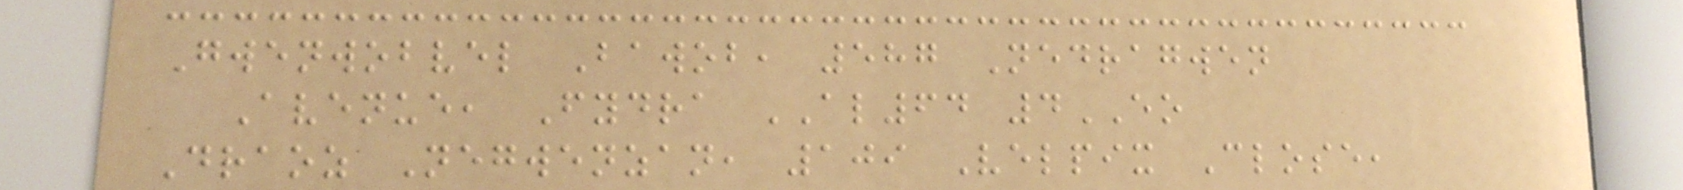Gwenwobvel Bawob, 587 Nedragwen
Avenue, Fydra AL64 4EO
Draoz Negwenzan, 109 Velpix Close,
